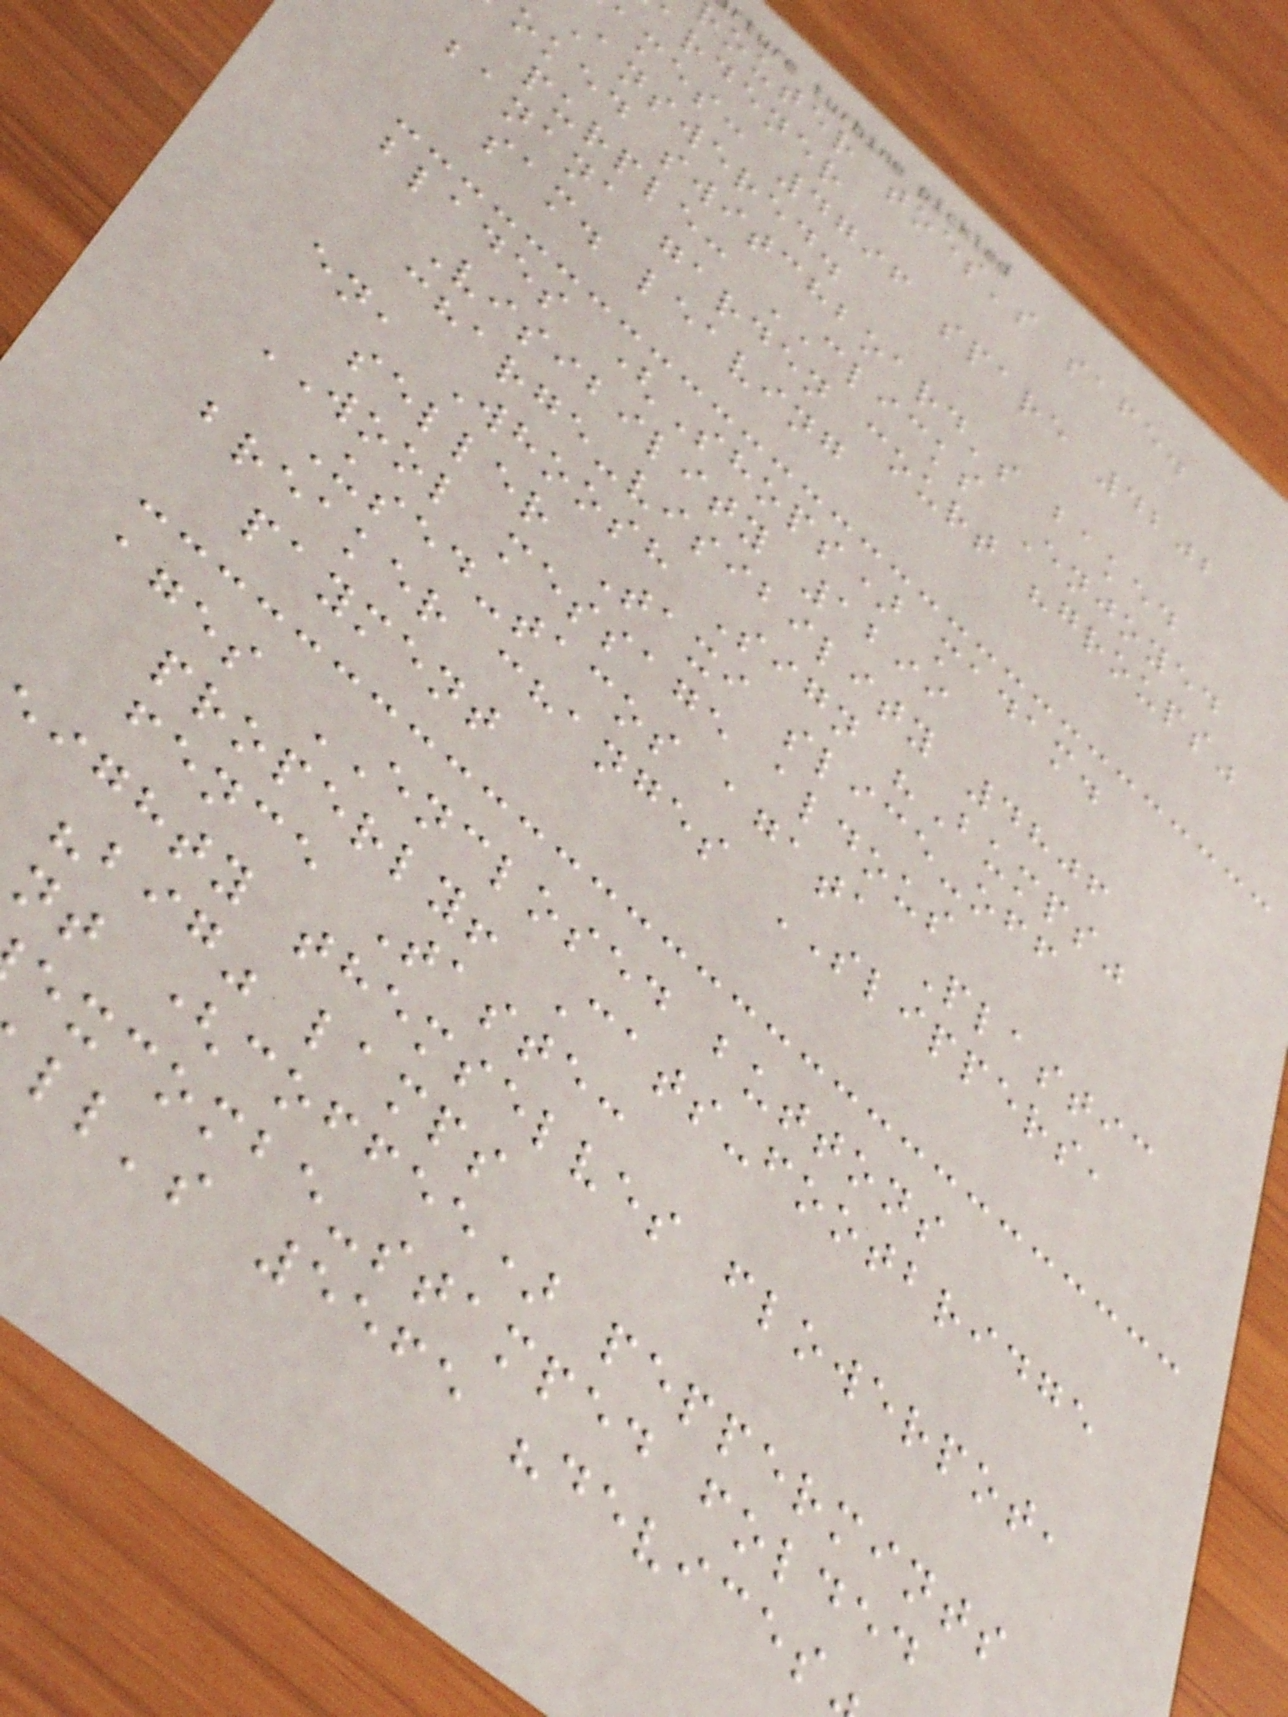router toes's safe.
ardener
ames: 4796 spare 4202
Answered.
oked switchboard's baked
purple: CLICKS Enjoyed
banana garden court "groups"
sam. leaving
blades (Shops) madam.
Visibility 1299
charge-visibility 4806
en, Whoosh Sign "Bumps"
seller Taxi slice-off
WOOL message aldous
Used-tacos agata Plastic
breaker changes SLIPPERS,
payment
ages ENCLOSED buttons
properly! Cats-footbridge
fence Taste:
ighty themselves flowerpot,
"big" lamps
nt (coffee) peppermints
excombe-stamped folded
ll's 5565 "devices
